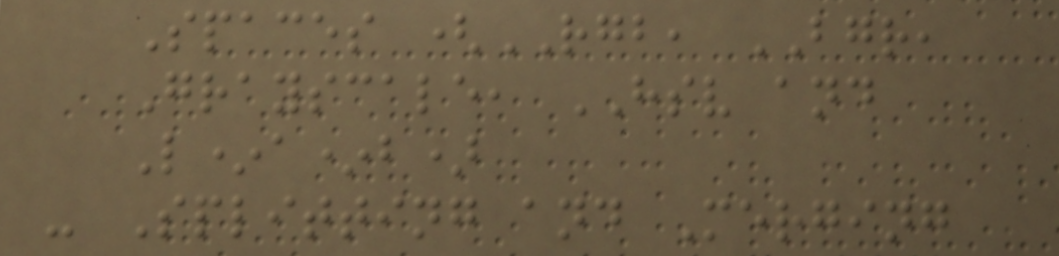Spaces (RGB, BGR,
Grayscale, HSV and
L*a*b)
- Splitting and Merging
